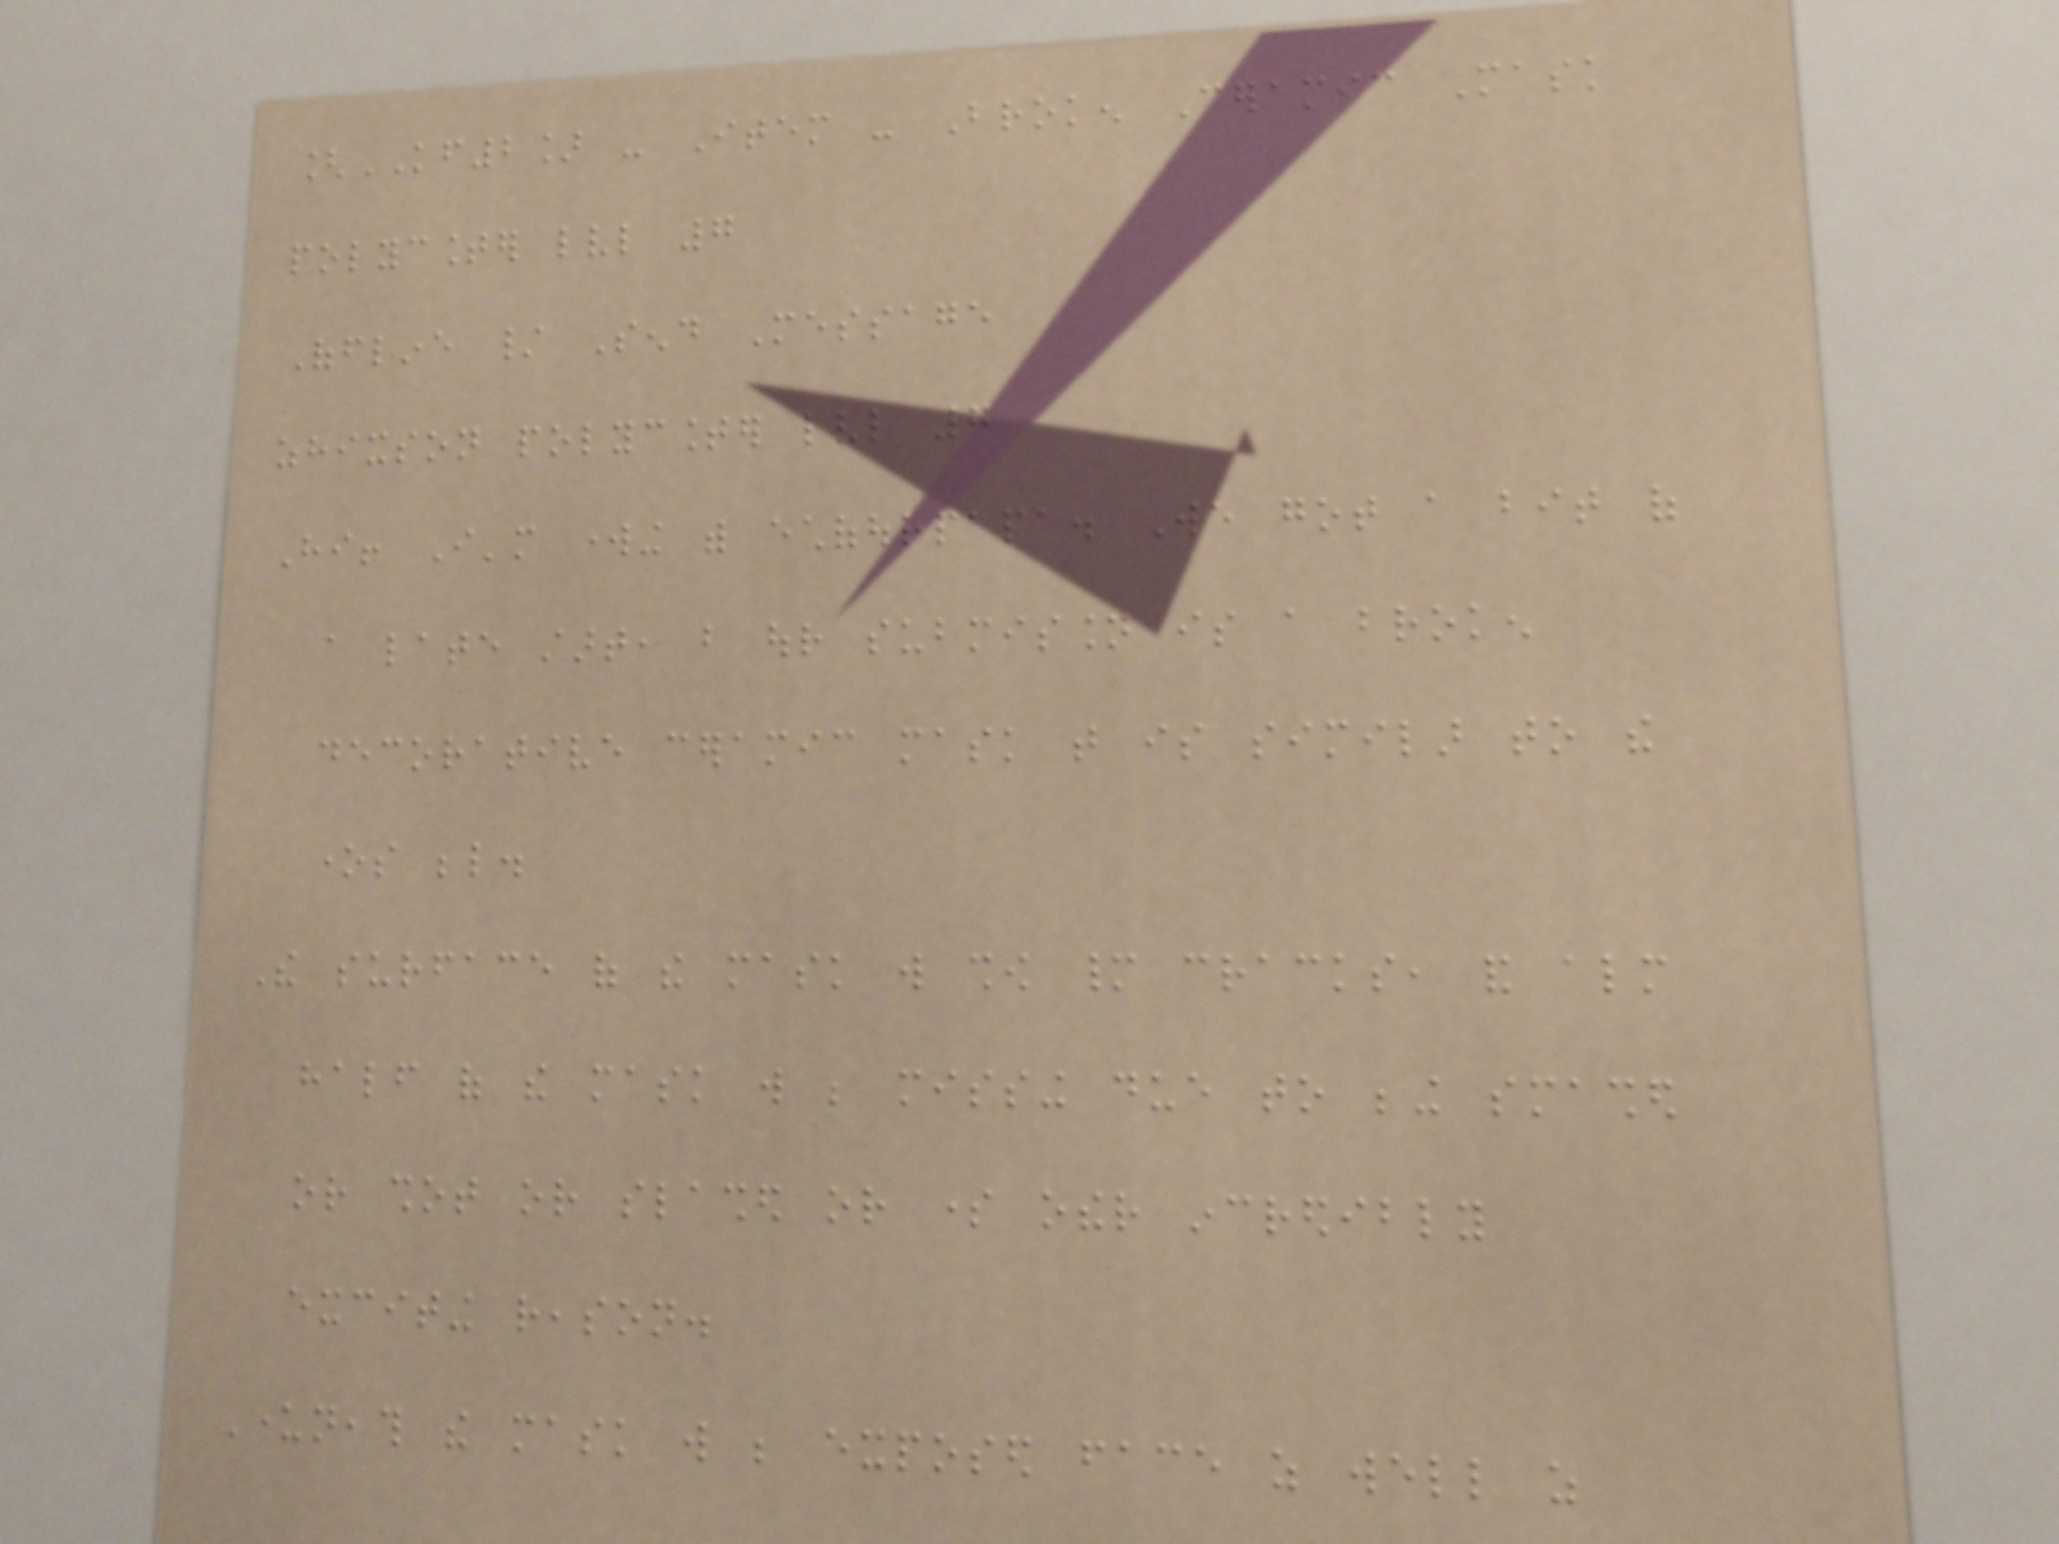[KF2] - Item - Broken Ceramic Mask
polycounter lvl 7
Offline / Send Message
zhixson polycounter lvl 7
Hi! I'm working with echofourpapa. We got a bit of
a late start, but our submission is a broken
decorative ceramic mask that is similar to the
ones below.
The surface of the mask will show many cracks, and almost
half of the mask will be missing due to being smashed
or shot or slashed or some other incredibly
exciting reason.
Underneath the mask will be exposed face as well as
